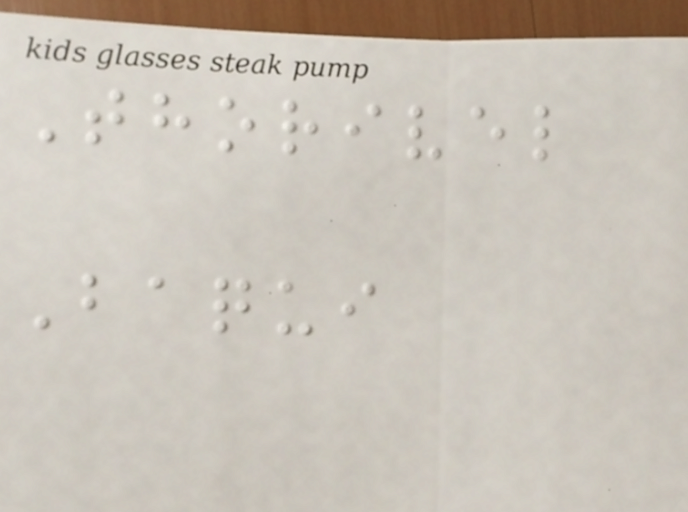Thorivel
Baqui
